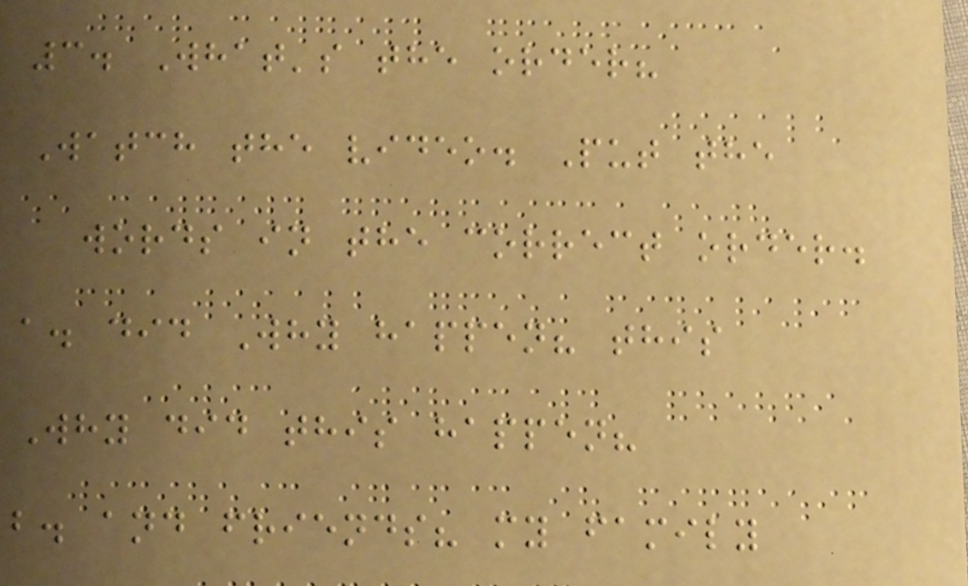3. What's the order?
Watch the video. Put the
words in the correct order.
a. did Why happen? this
Why did this happen?
b. and friends? my family
